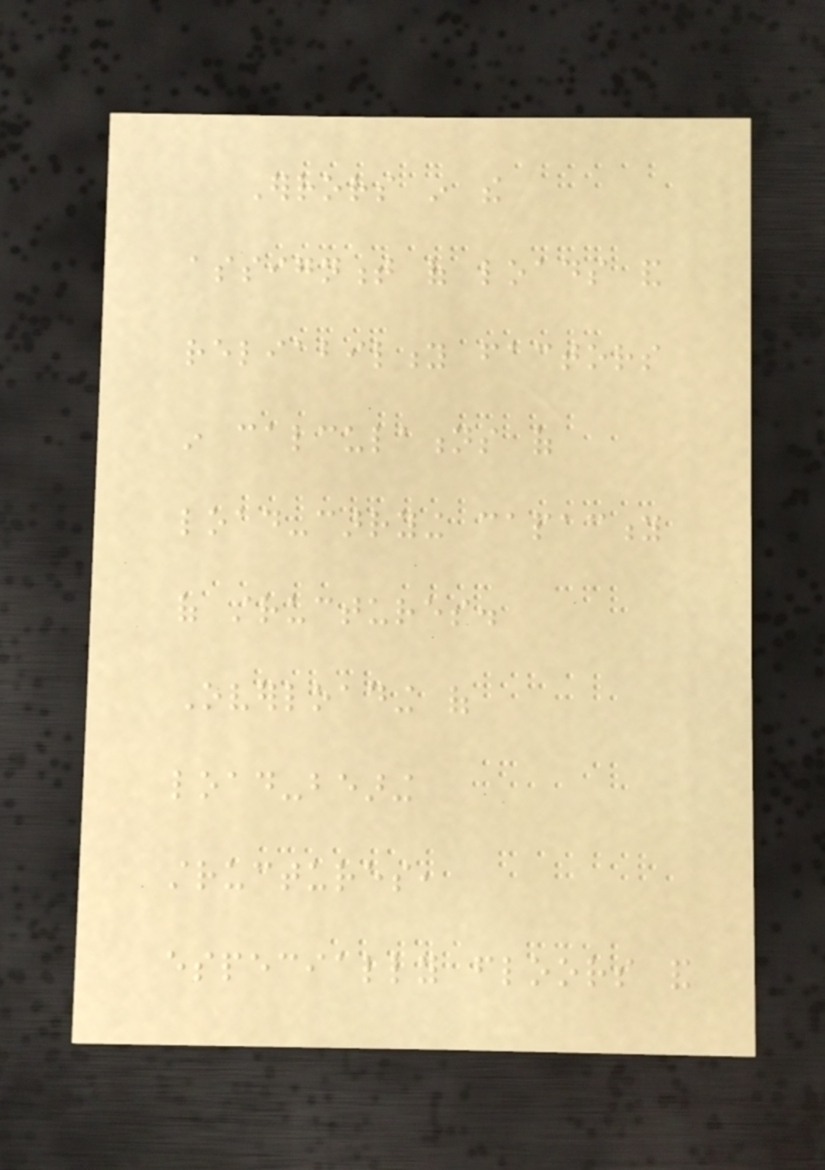Errors in the
assignment of loads and
reliability factors
in calculations of
load-carrying capacity
of structures.
Overloading of
load-bearing
structures,
especially floors and
